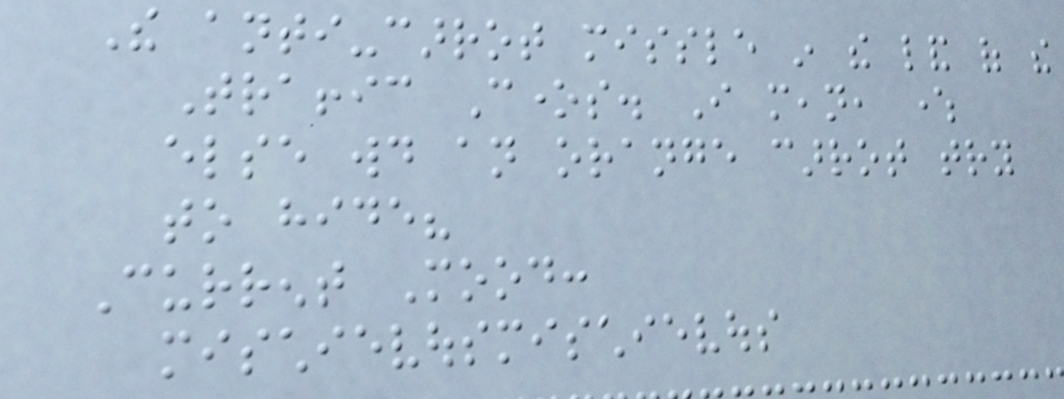The anti-carrot missle in the land of the
Traffic Cones. I mean, where
else would an orange carrot try
to hide?
Current Mood:
mischievousmischievous
